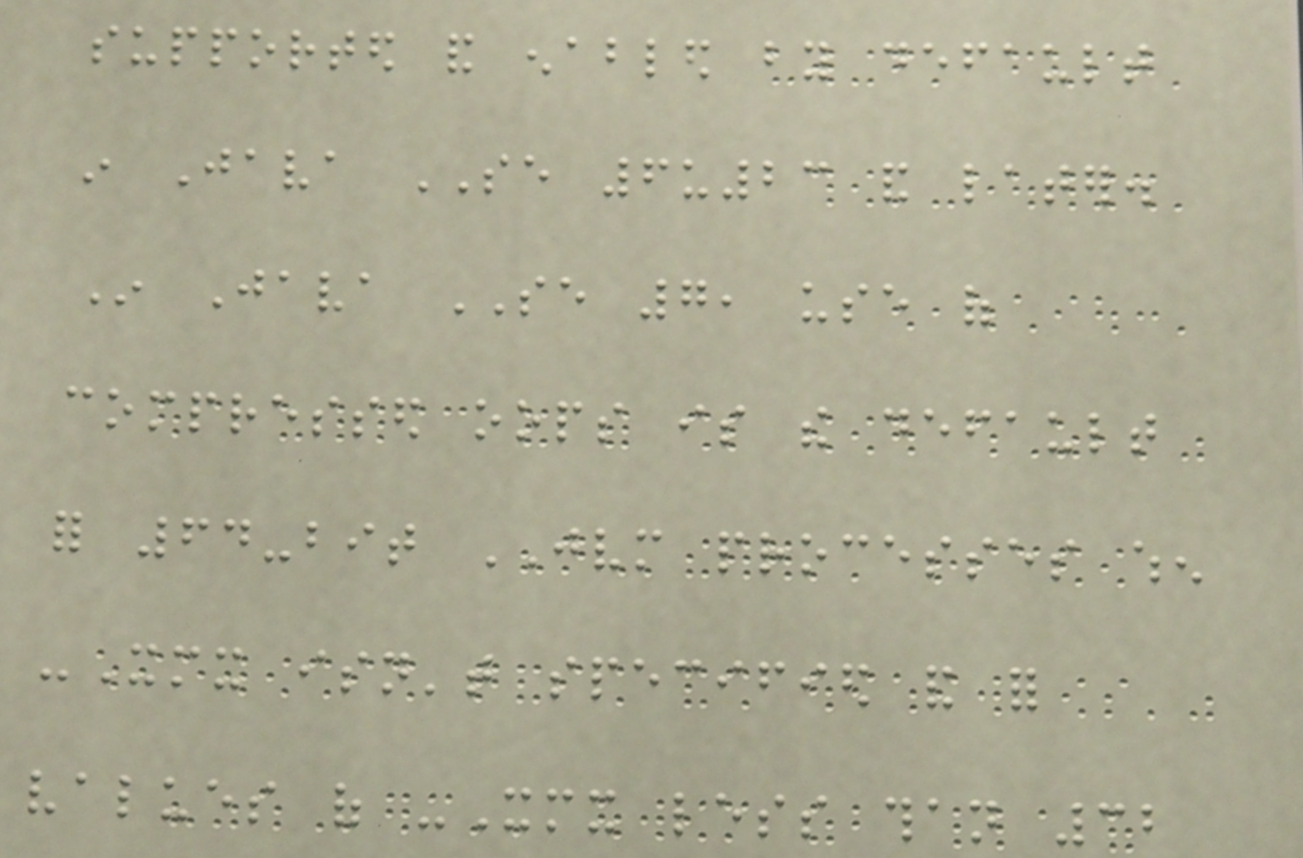supported and enabled by default
in Java SE 6u23 and later.
In Java SE 7, use of
compressed oops is the default
for 64-bit JVM processes when
-Xmx isn't specified and for
values of -Xmx less than 32
